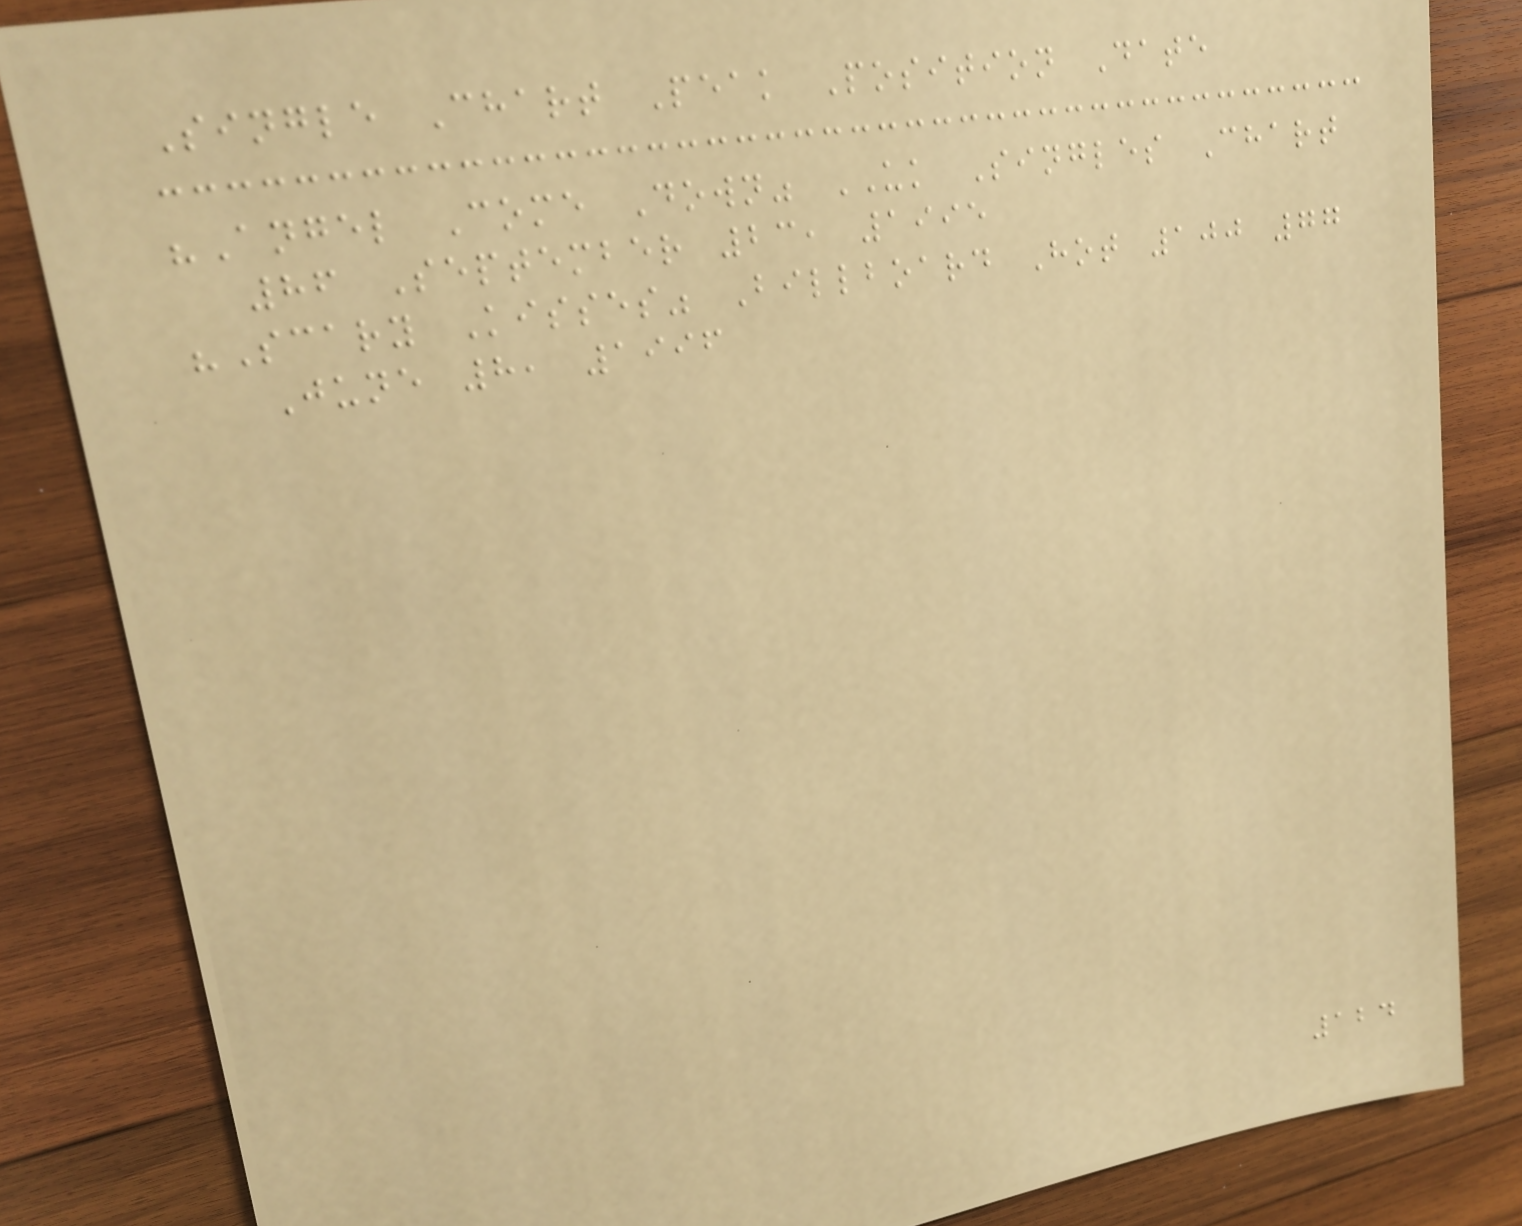Single Chart Peak Position Date
"Angel Come Down" UK Singles Chart
86 September 23, 1995
"Scary Kisses" Billboard Hot 100 77
June 8, 1996
124
